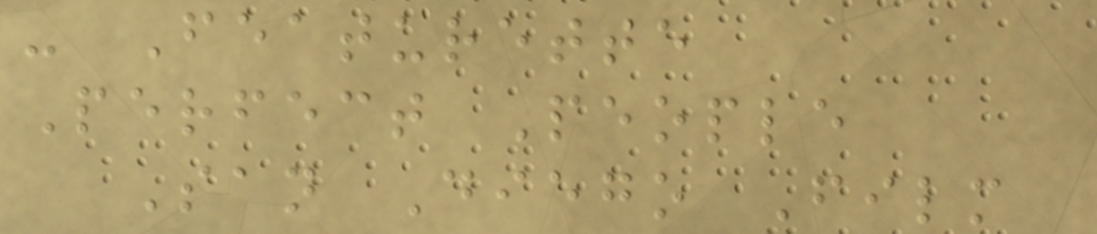- Featurette
Perfect People
San Diego Film
